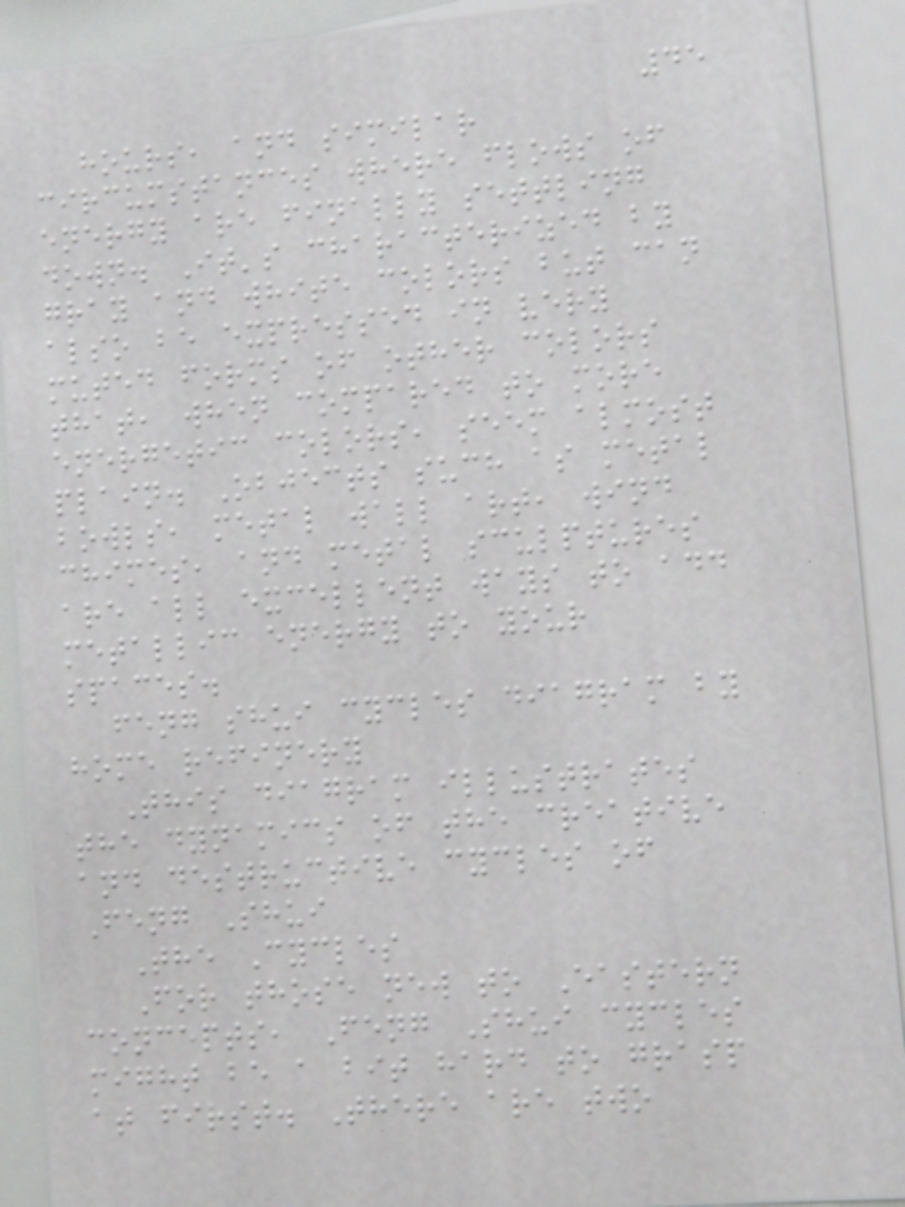45
hours, and similar
circumstances where flows of
energy are finally settling
down. It's characterized by
gray and white colors but can
also be expressed in very
muted forms of other colors
that, when compared to more
energetic colors, seem almost
plain. Objects such as metal
bowls, metal wall art, wind
chimes, and metal sculptures
are all excellent ways to add
metallic energy to your
spaces.
feng shui cycles diagram by
home refinery
This diagram illustrates
the dynamics of the creative
and destructive cycles of
Feng Shui
The Cycles
For those new to Eastern
concepts, Feng Shui cycles
might be a bit hard to grasp
at first. There are two
